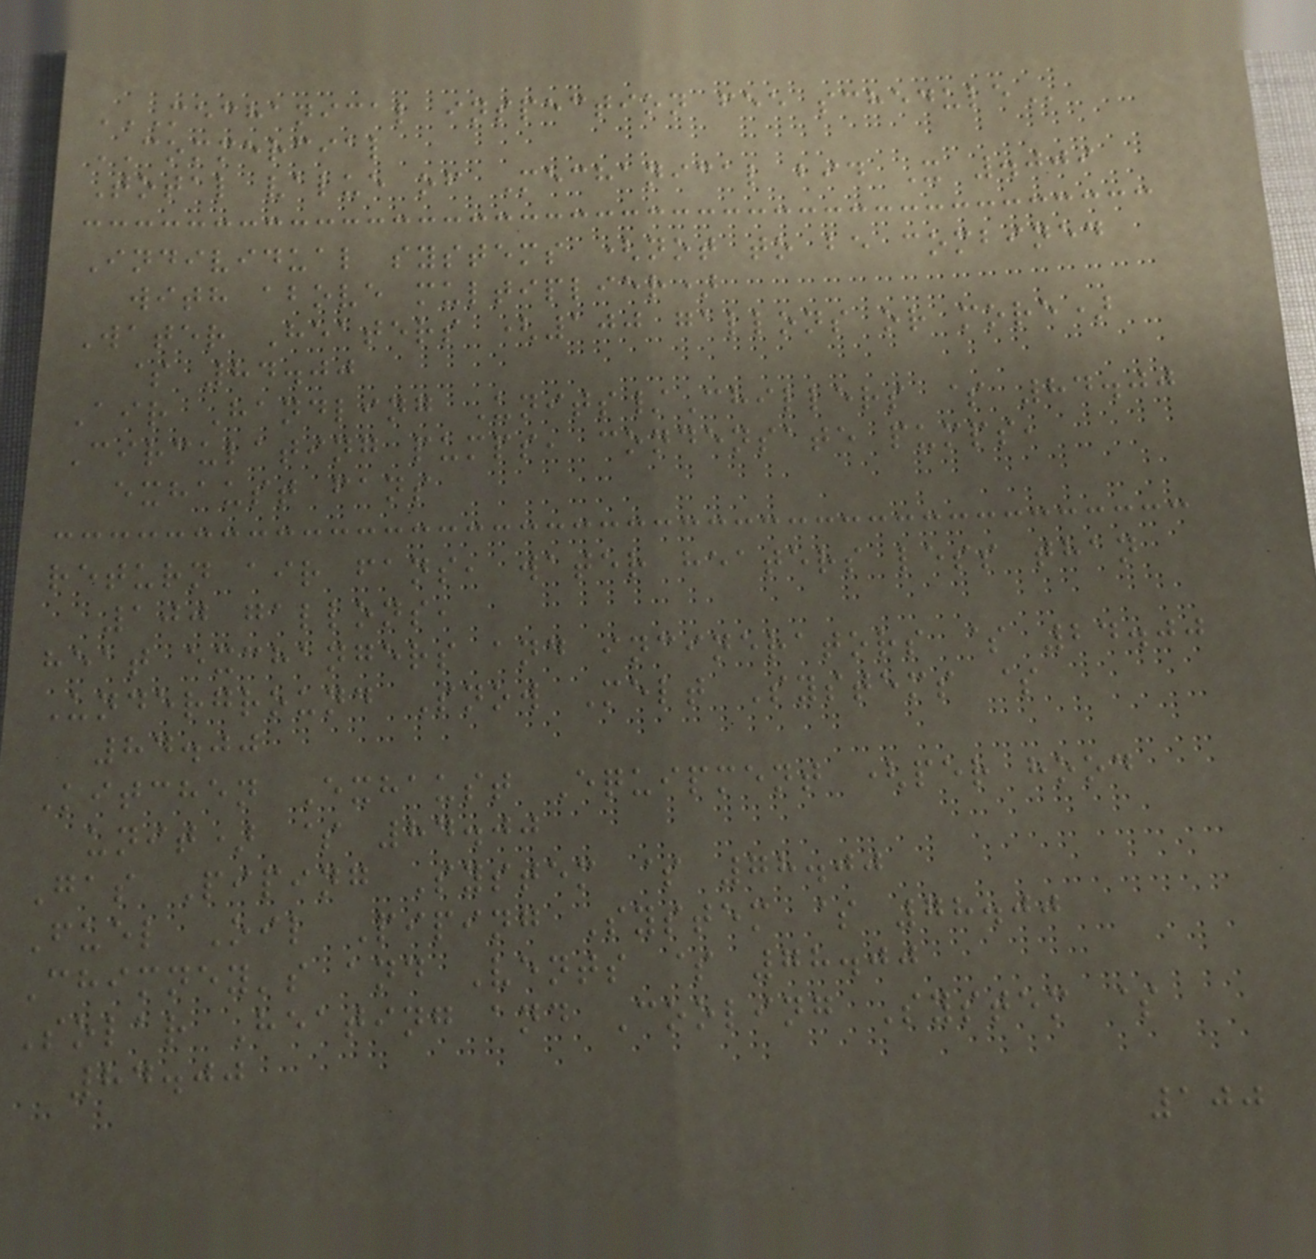MECHANICAL INSPECTION FEE SCHEDULE
COMMERCIAL
Total value of Mechanical bid X .009
Individual systems (not to be combined
with above multiplier)
Water Heaters (100 gallons or more)
$ 84.00
Air Handling Units/Chillers $ 84.00
Circulating pumps, condensate pumps,
exhaust fans
return air fans, water heaters less than
100 gallons,
heat exchangers and incinerators $ 24.00
Underground Snow Melt Systems $
84.00
Kitchen Exhaust Equipment (per hood
unit) $ 84.00
Gas Piping System $ 78.00
Fuel Oil Piping System $ 78.00
Chimney's and Vents $ 78.00
Solar Heating and Cooling System $
84.00
100
